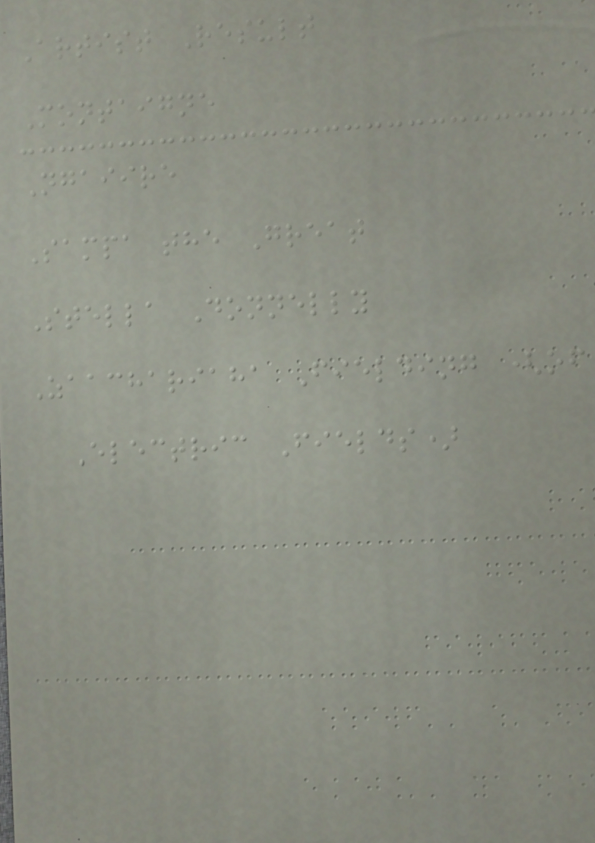Artist Result
Montaigne
Ngaiire
Sampa the Great
Stella Donnelly
Zaachariaha Fielding (of
Electric Fields)
